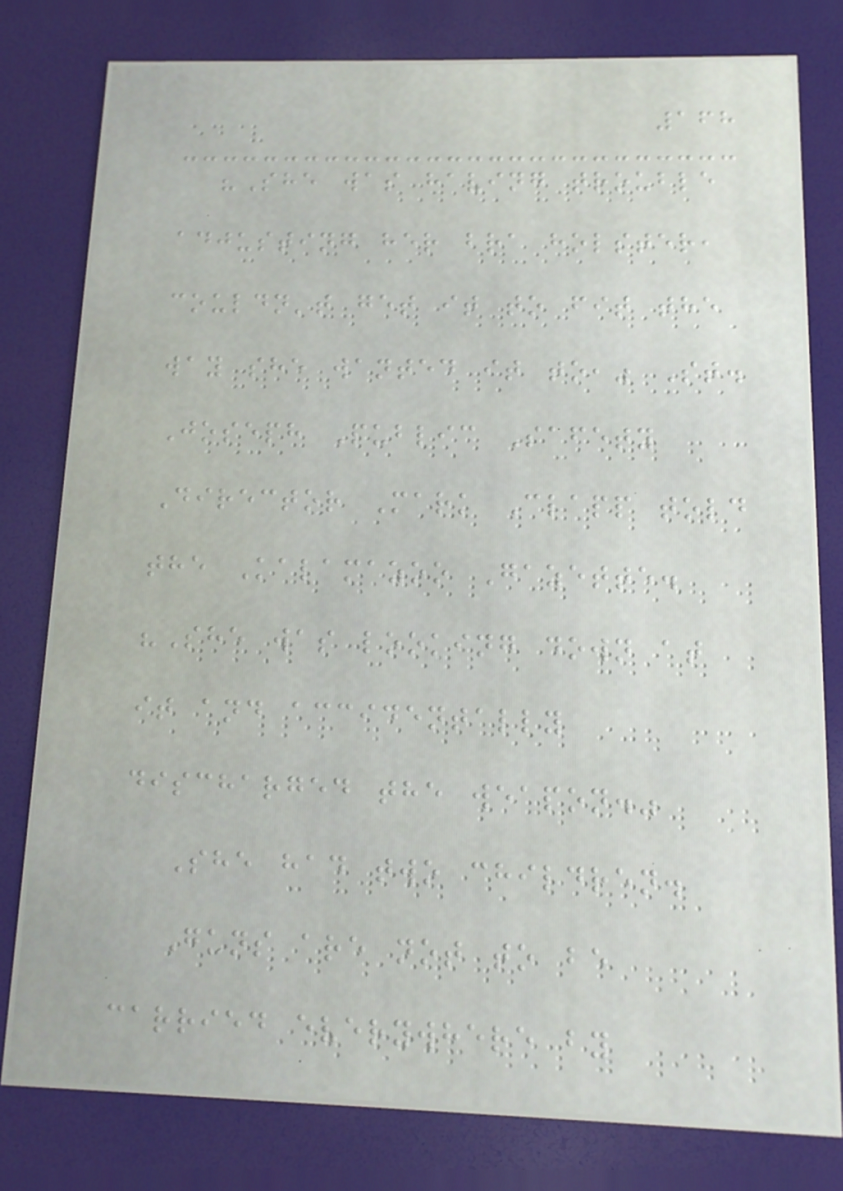168
"She was having trouble
adjusting her bra holster,
couldn't get it to fit the
way she wanted it to," St.
Joseph Public Safety
Director Mark Clapp told
the Kalamazoo Gazette.
"She was looking down at
it and accidentally
discharged the weapon."
She had two children.
Guns are not to be
carried everywhere by
